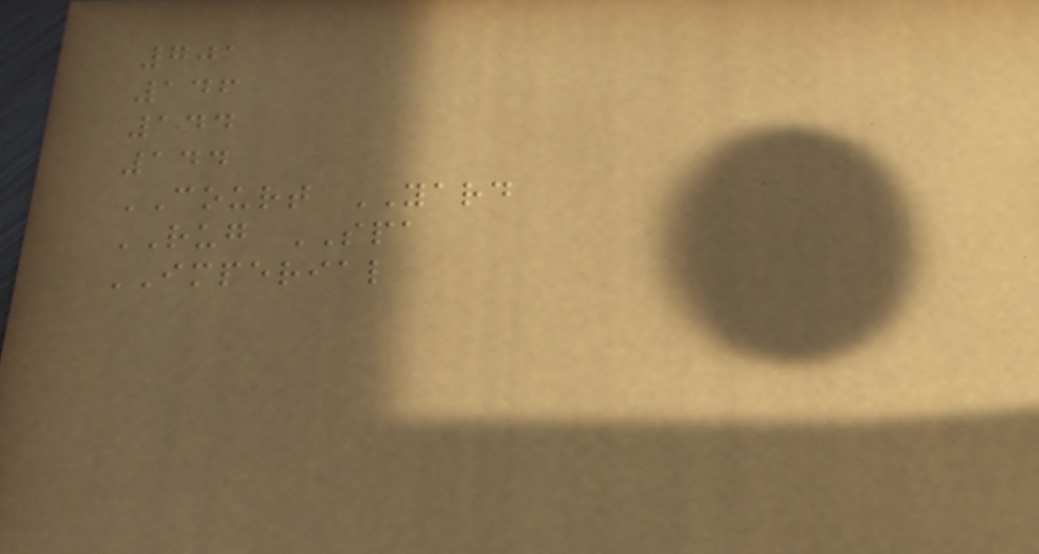701
146
144
144
COURT YARD
RUG SPA
IMPERIAL
